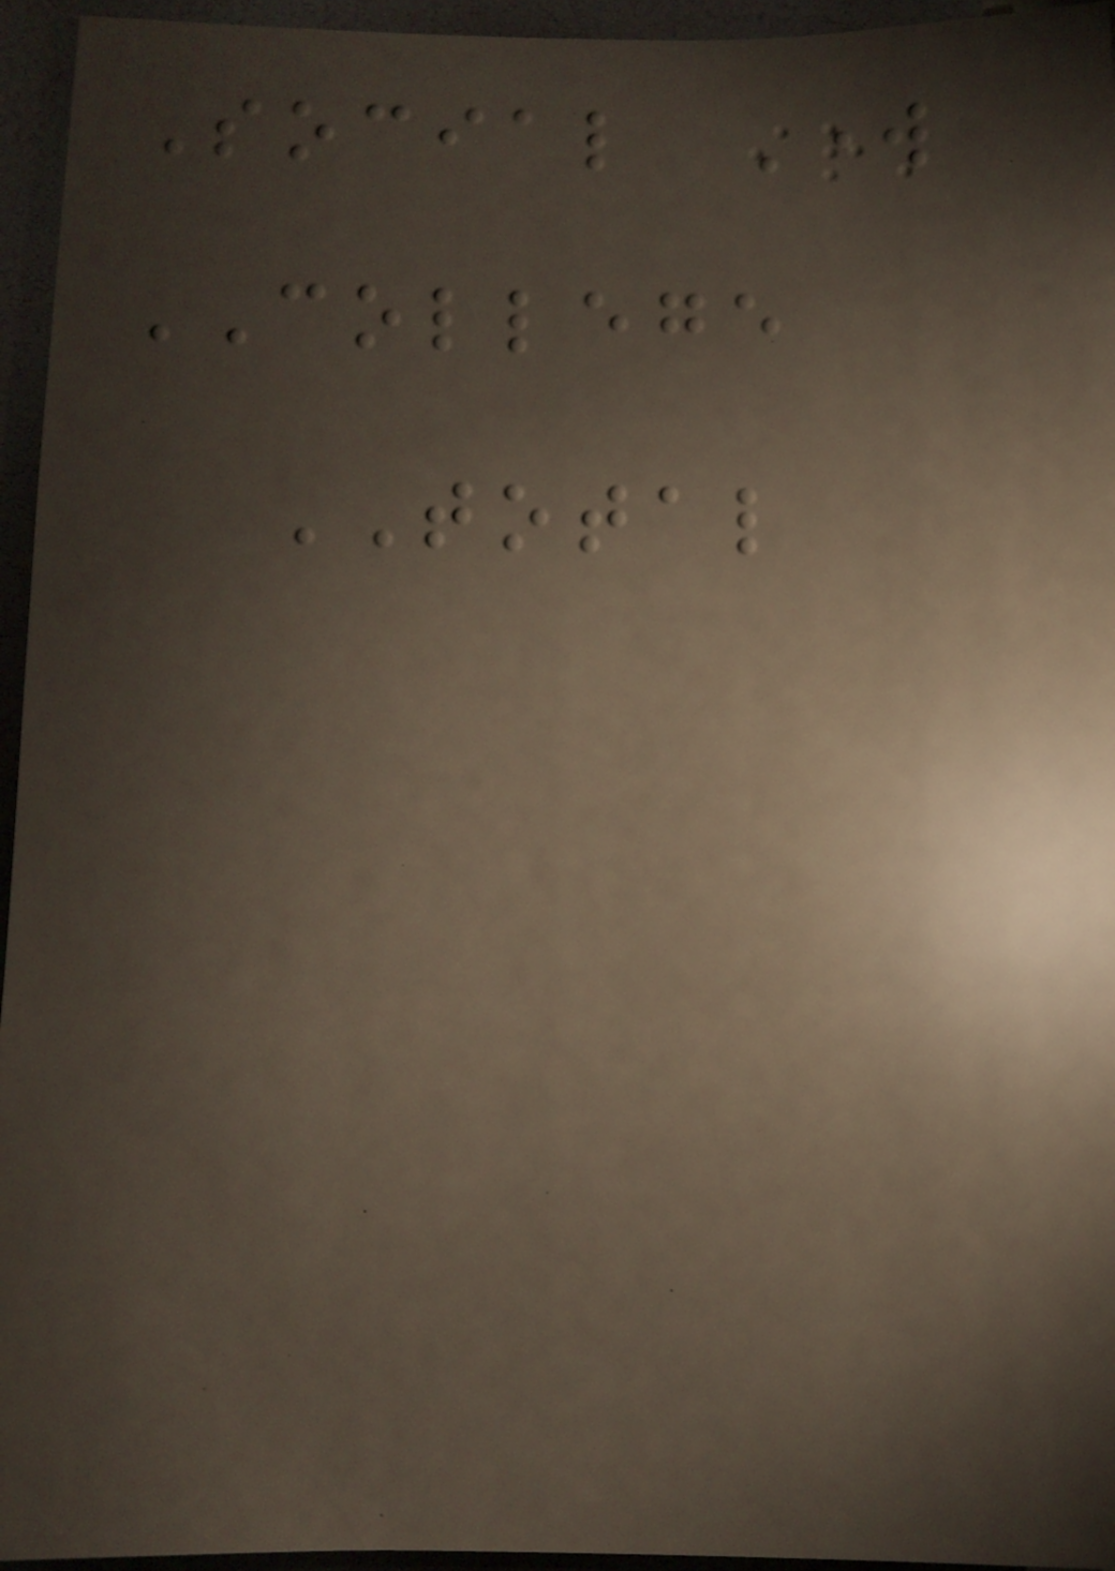Social Work
COLLEGE
TOTAL
